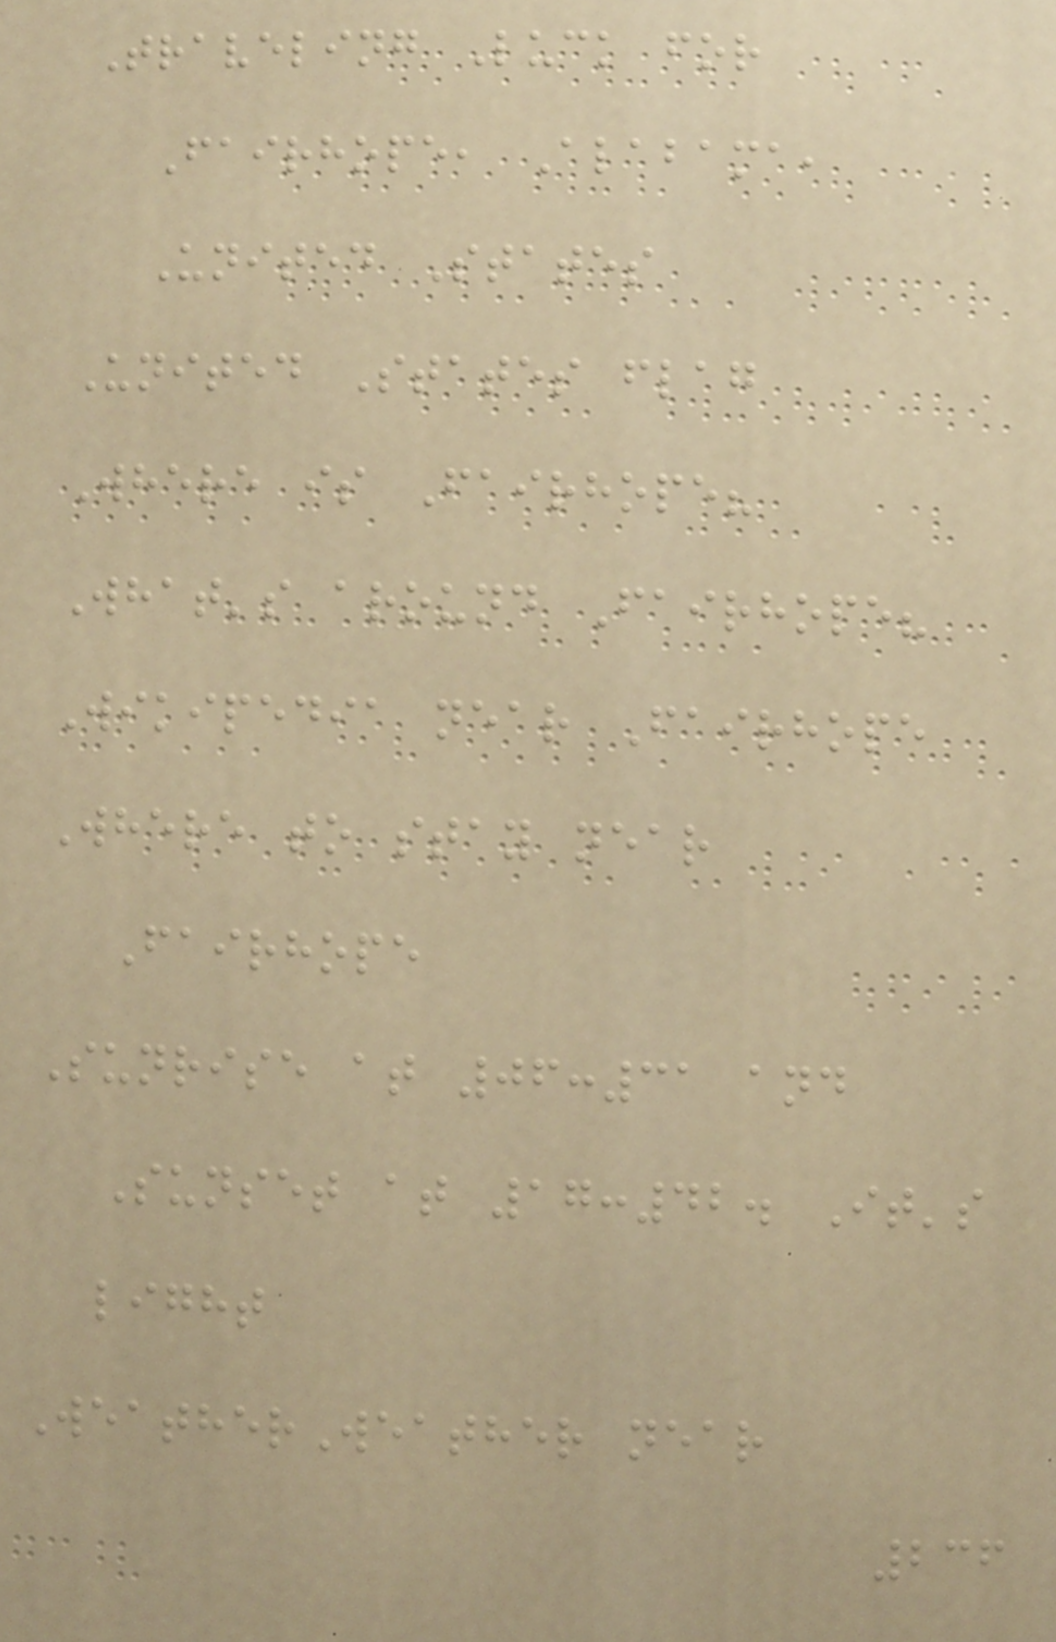Traveling Luck for
Fairhope, Alabama,
United States
United States flag
Where is Fairhope?
What's around Fairhope?
Wikipedia near Fairhope
Where to stay near
Fairhope
Sunrise at 06:31 and
Sunset at 17:42. It's
light
WeatherWeather near
236
